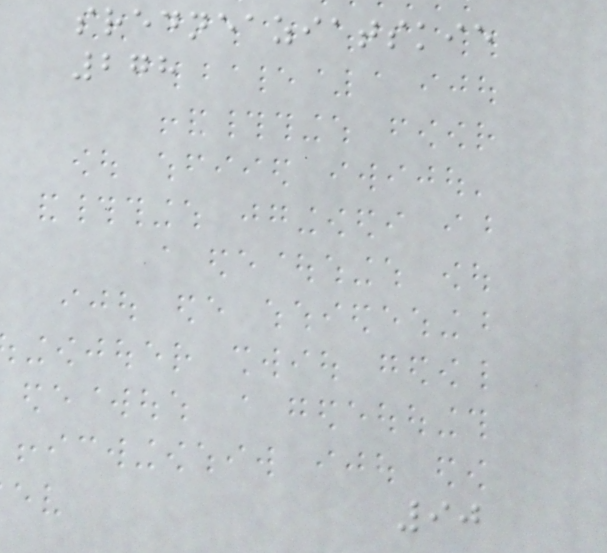sredneaziatskie
278
90
